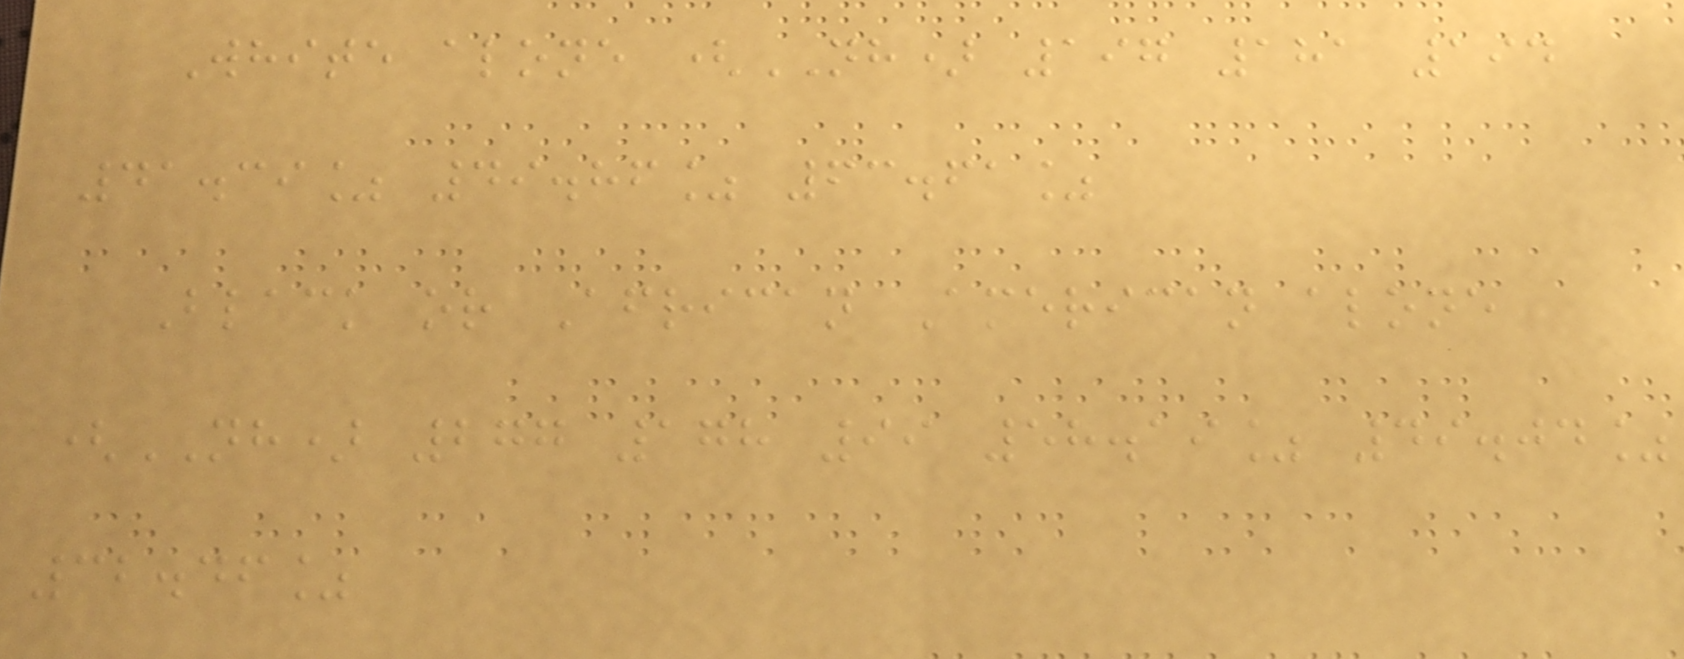White alone (NH) 197 181 194
41.39% 49.86% 63.61%
Black or African American alone
(NH) 277 178 99 58.19% 49.04%
32.46%
